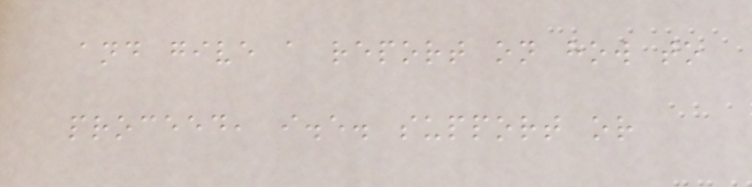and give a report on how to
proceed, i.e. support or
